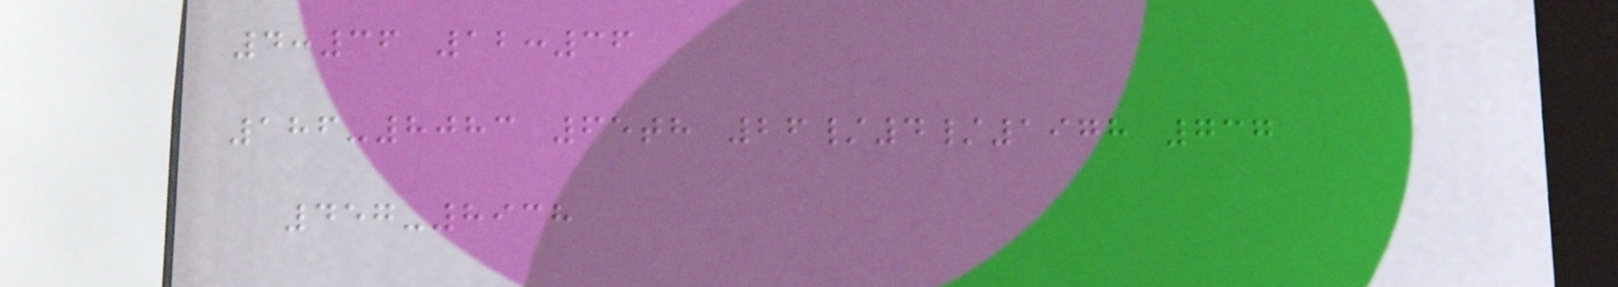4:36 12:36
186-8083 65th 26/4/1978 737
457-8938
